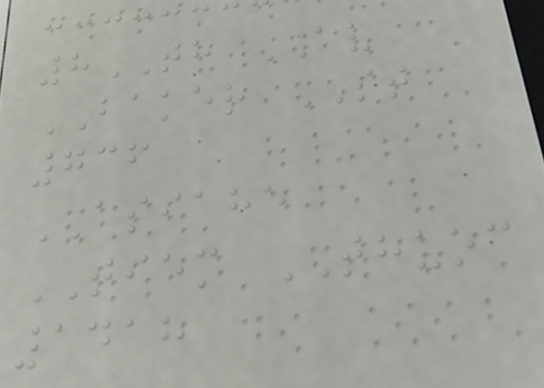8TH AV
BAKER ST
736
ASIAHE
TIEM THUOC
1418
